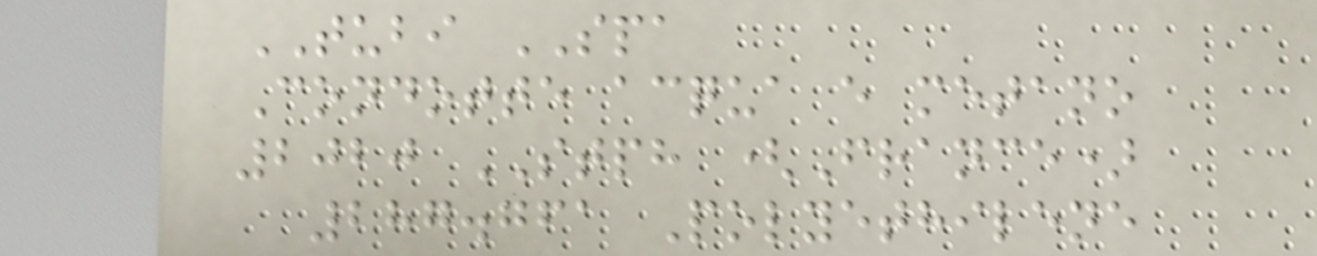TUBI SPA
Condotte acqua e metano
2020 STPH (France)
287.761 Polyethilene
